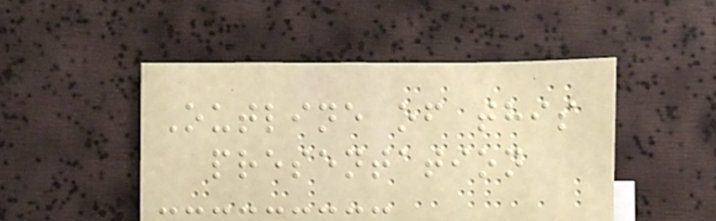Outline of this
presentation
